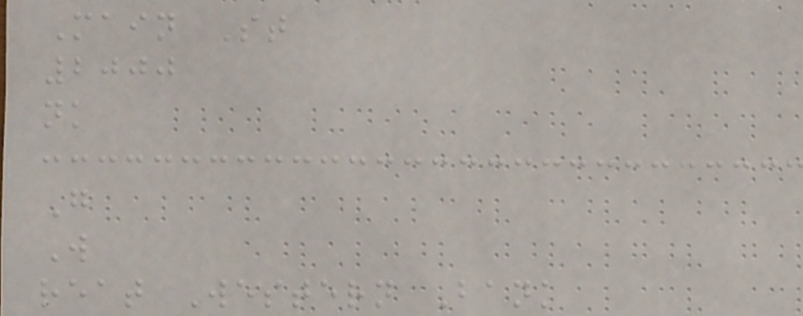Main St
2000
nk
G
W
reat Western Bank
